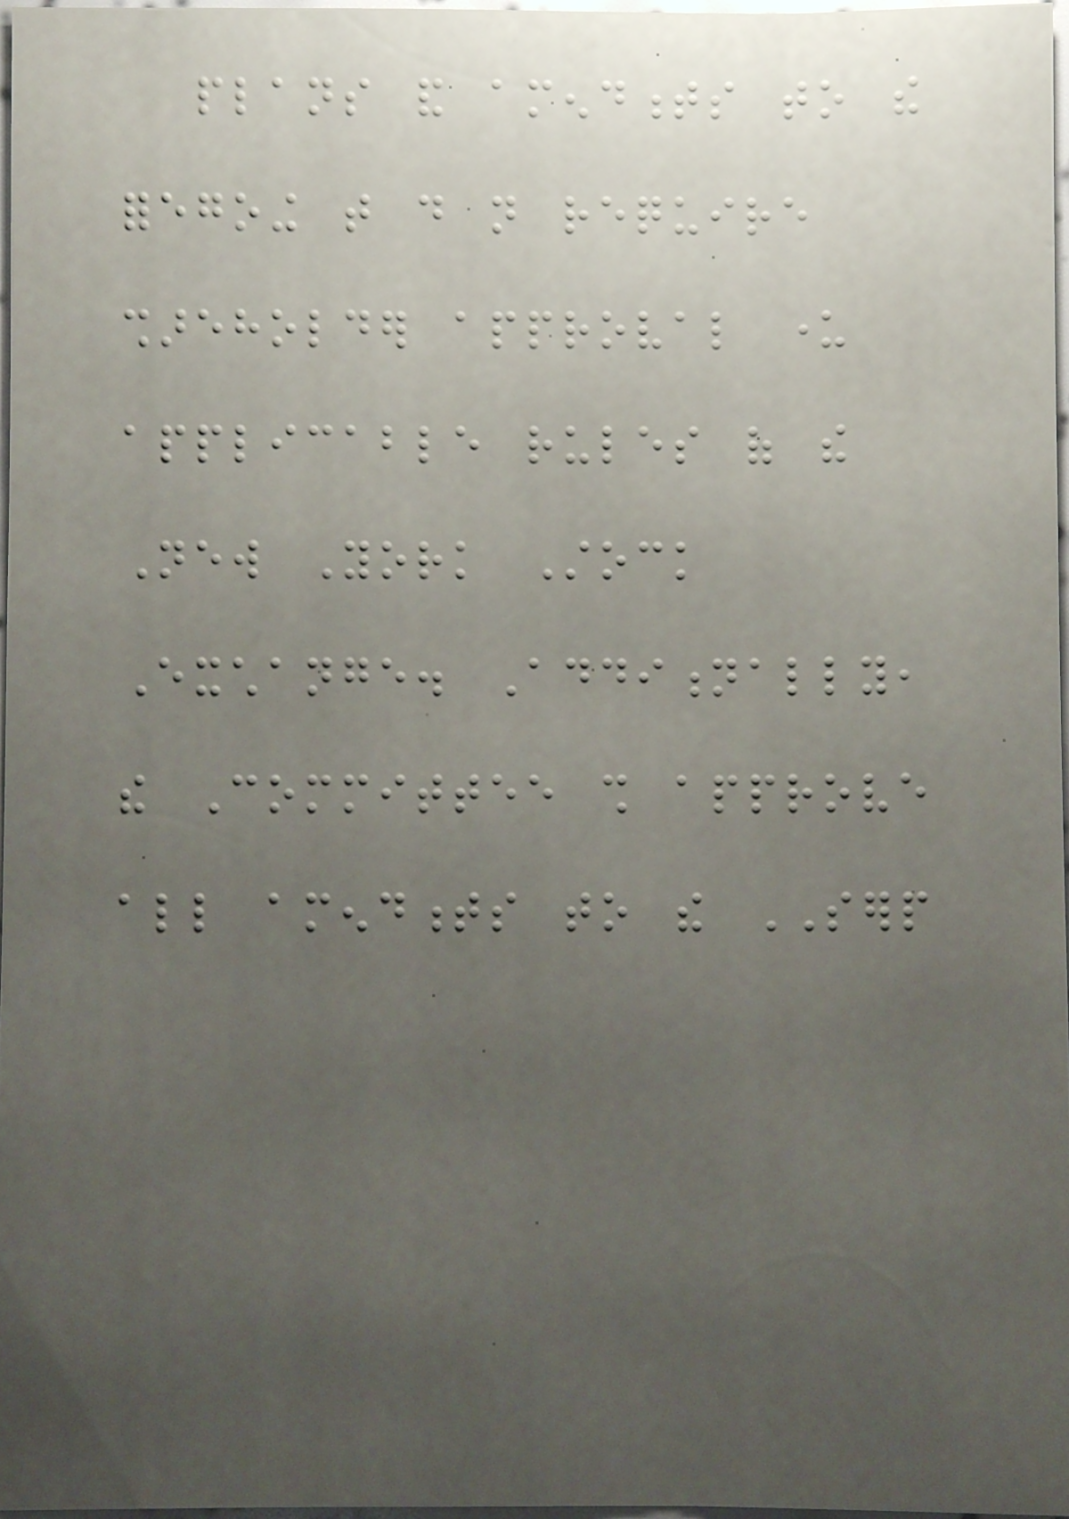plans and amendments to the
foregoing that do not require
shareholder approval under
applicable rules of the
New York Stock
Exchange. Additionally,
the Committee shall approve
all amendments to the SERP
